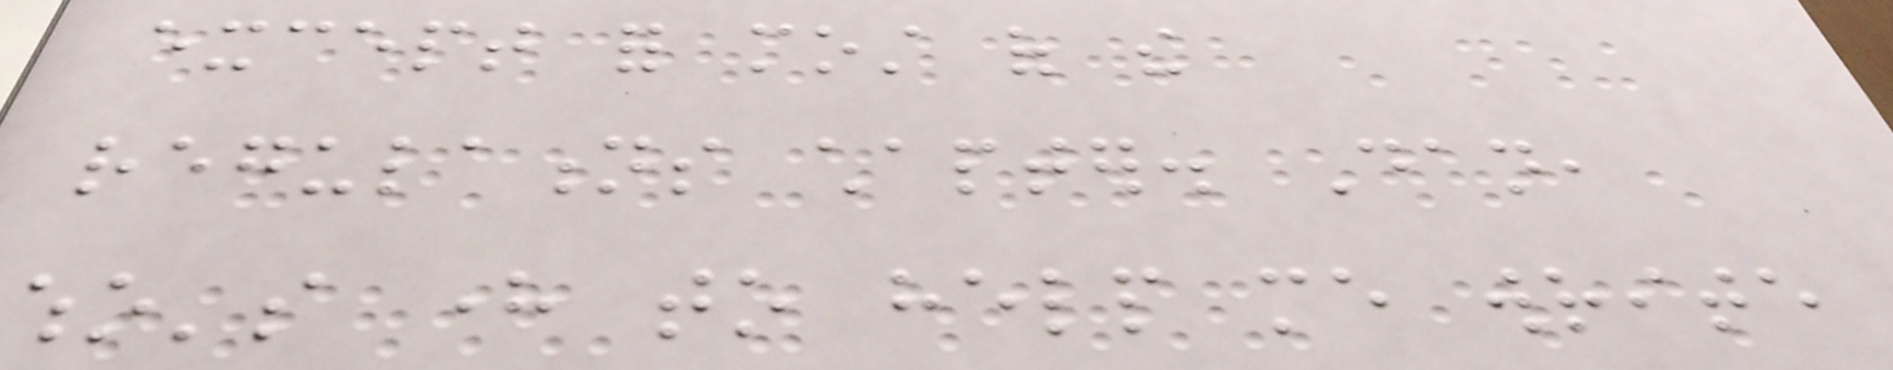except for most of the
regulations chapter. Dan,
who's here to help me write
